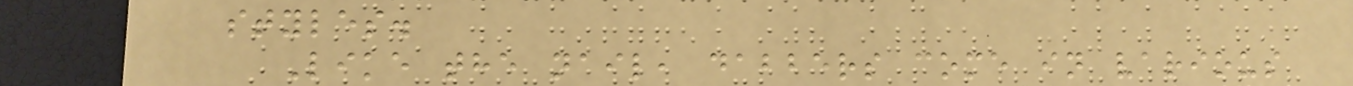styles.
Like the nail, dabbers come in various
